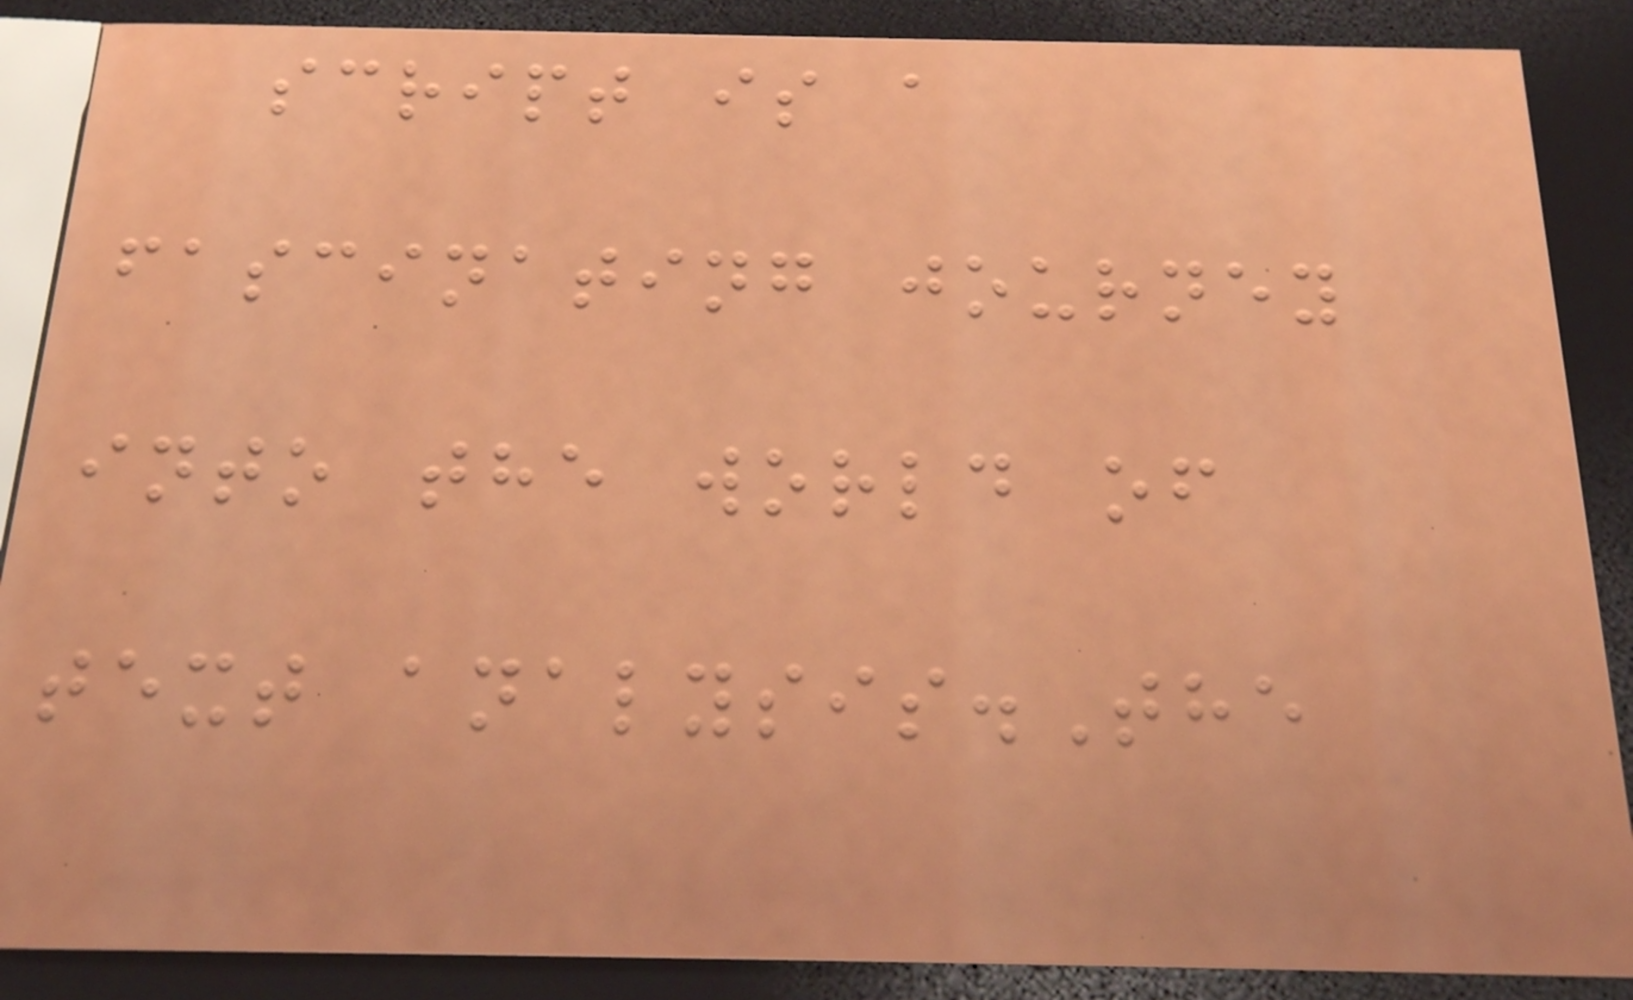script is a
fascinating journey
into the world of
text analysis.The
